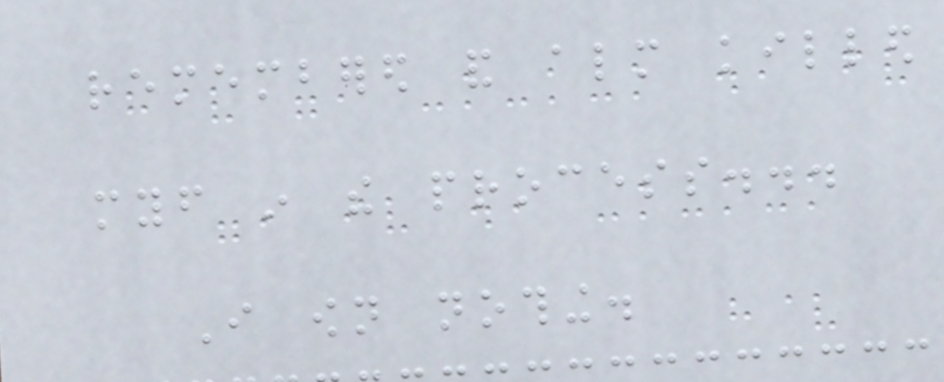remembered and almost killed
myself in the process...
I own nothing.
